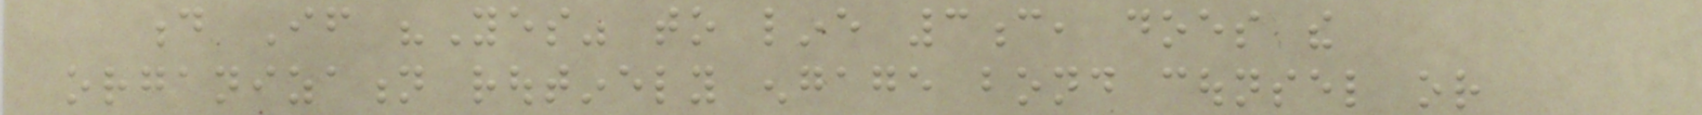d If "Yes" to line 3c, does the
organization routinely engage bond counsel or
